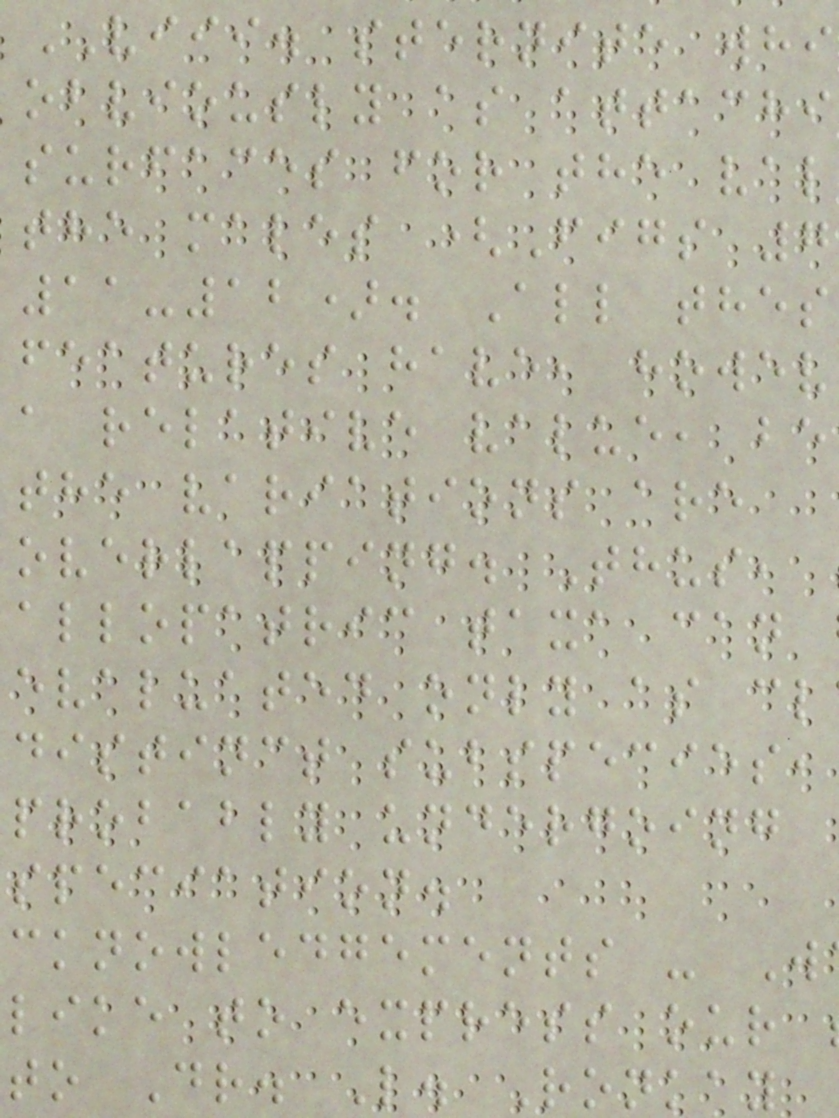VIII. sternite whi
obviously as attachi
surfaces for the val
the males (Figs 7
11-12). All thes
features have, howev
a relative value, be
the variations are
overlapping. Thus,
allopatric taxa can
evaluated only as cl
distinct subspecies,
probably undergoing
speciation.
cknowledgements - W
like to express our
to Dr. L. Ronkay
